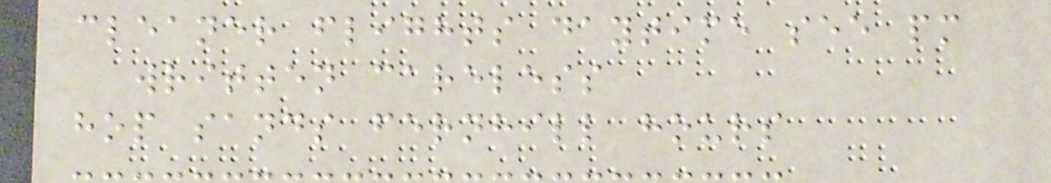cleaner flights daytime see pm
written careless
hop sands fernhill hours
